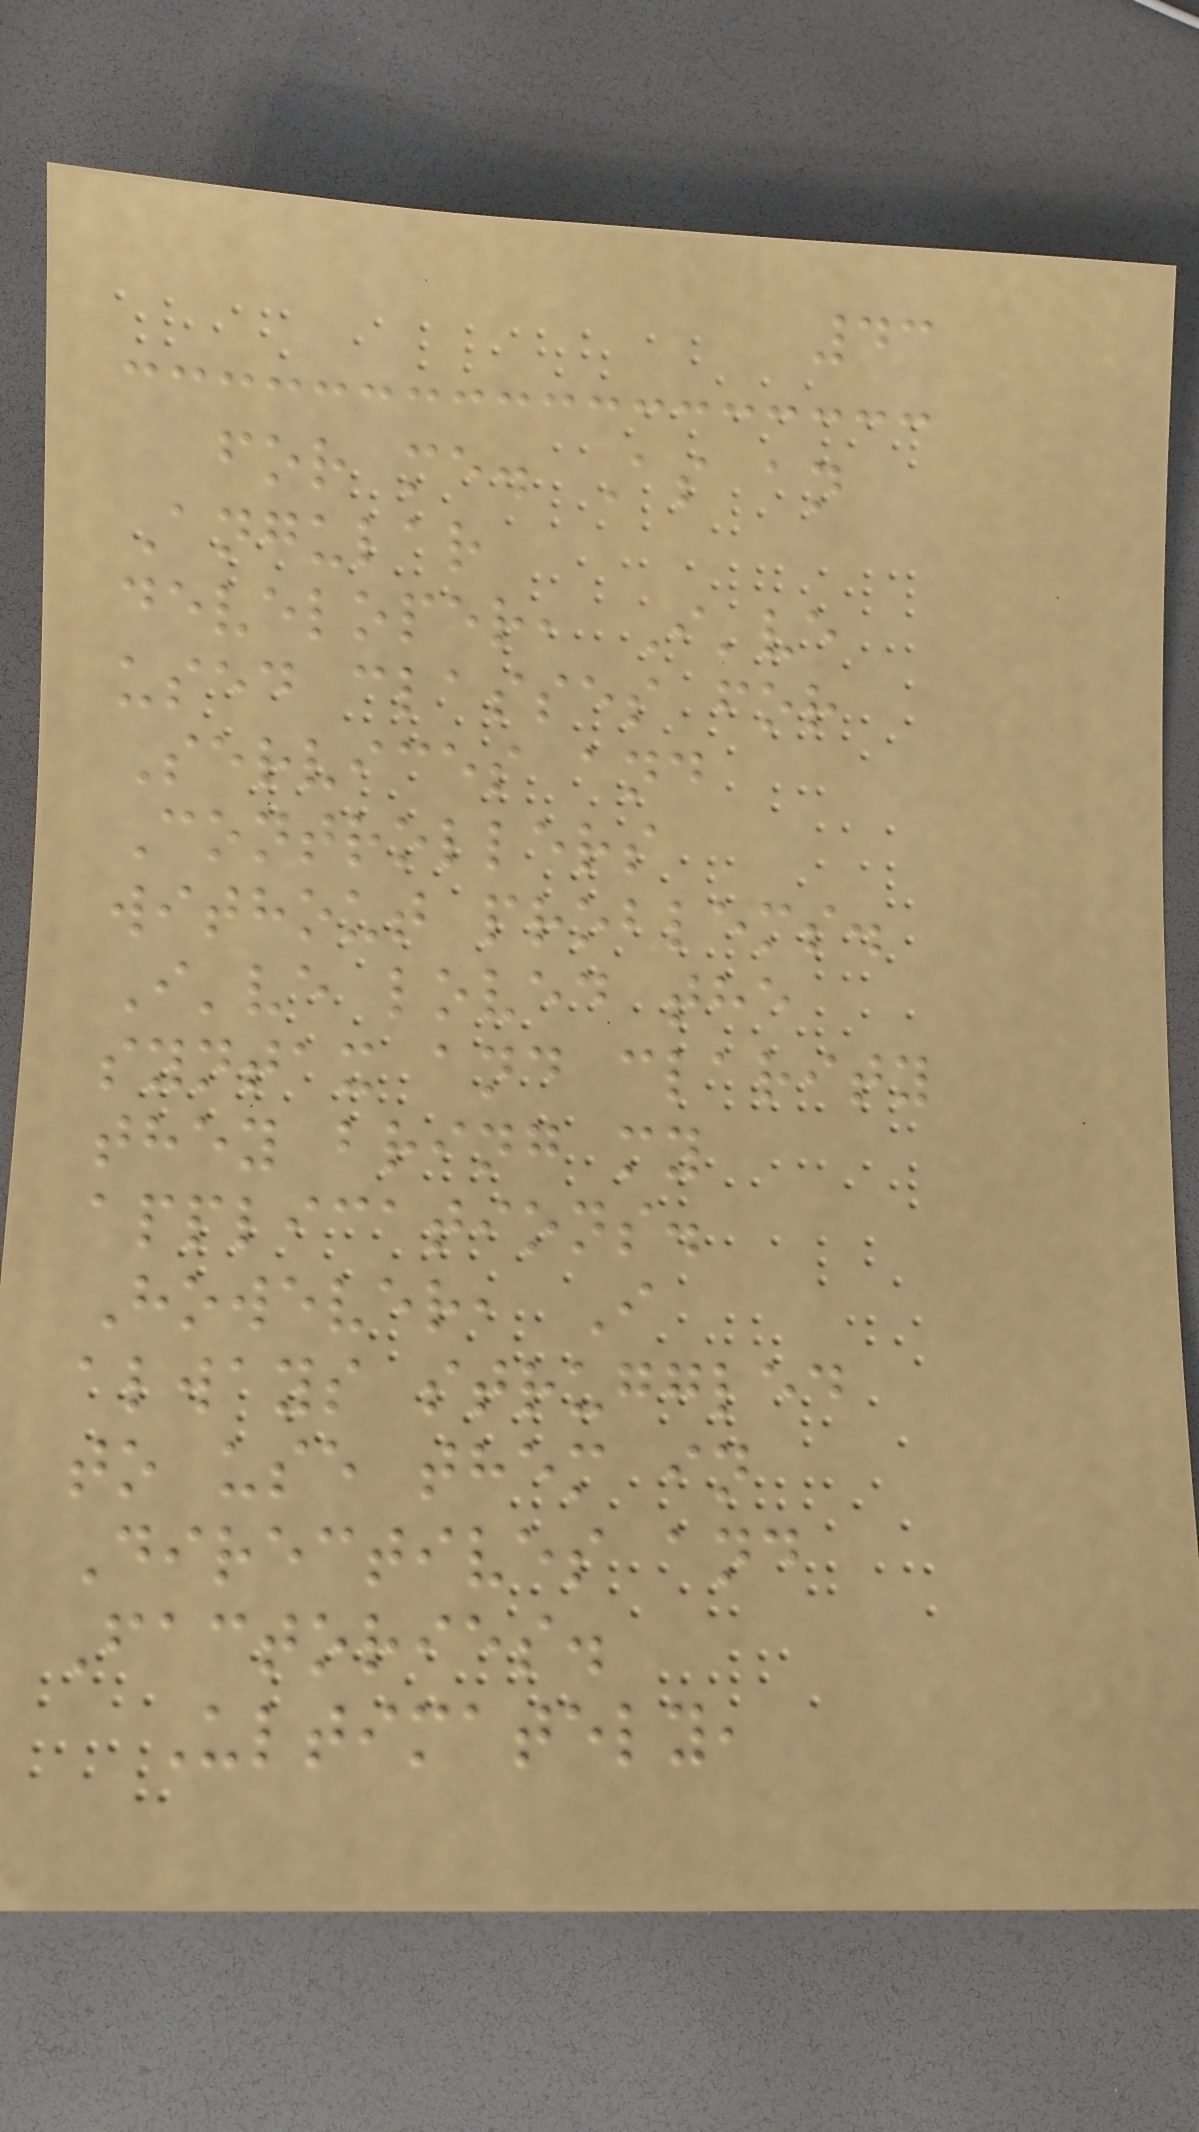43
for me. As an
Angular
developer, I've
used classes for
Services and
Controllers
without problems.
I've loved the
syntax and clarity
they bring my
applications.
However, I
always struggled
to use them in
Directives and
Factories.
Ultimately,
